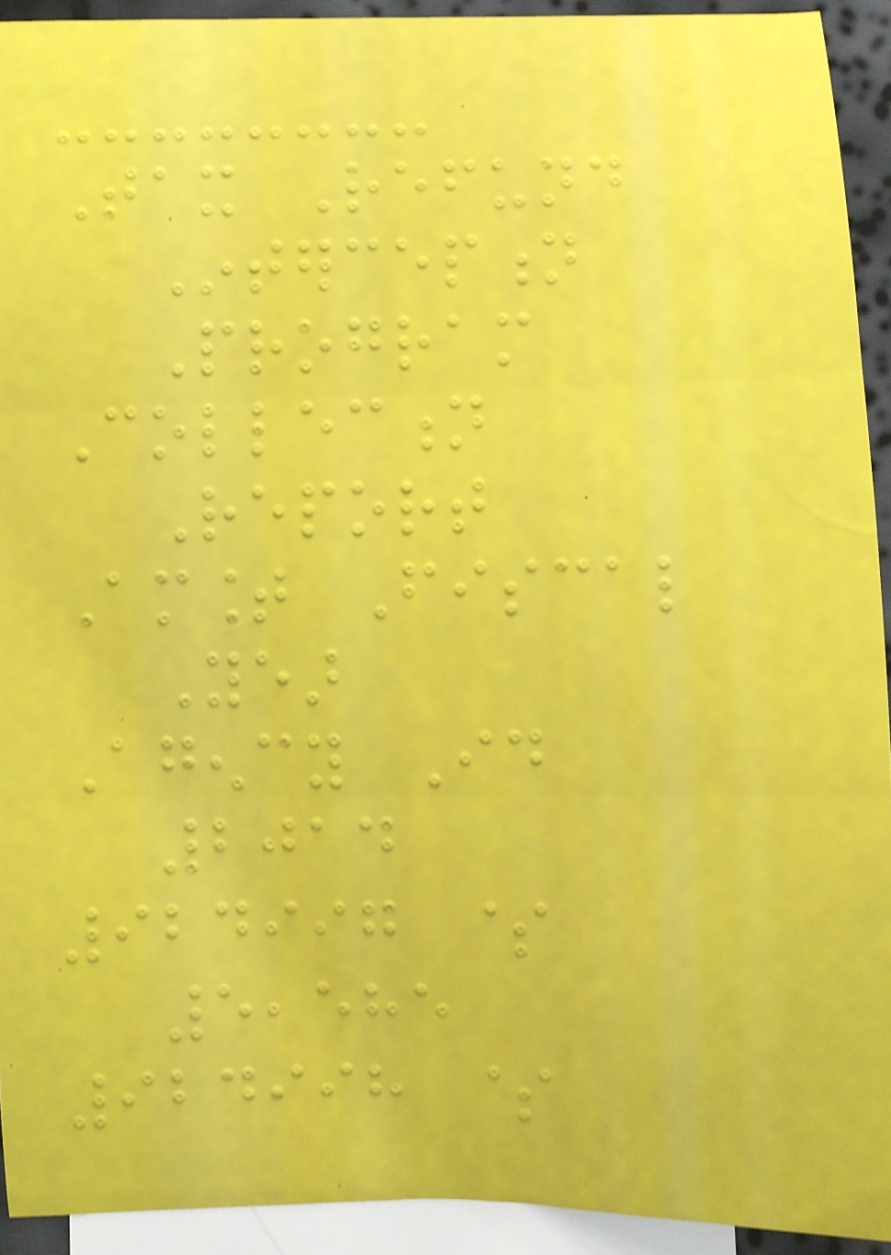Tax Refund
Interception
Program
Collection
Report
Amount Fiscal
Year
Agency Id
2014
924997 $
5,585
924998 $
